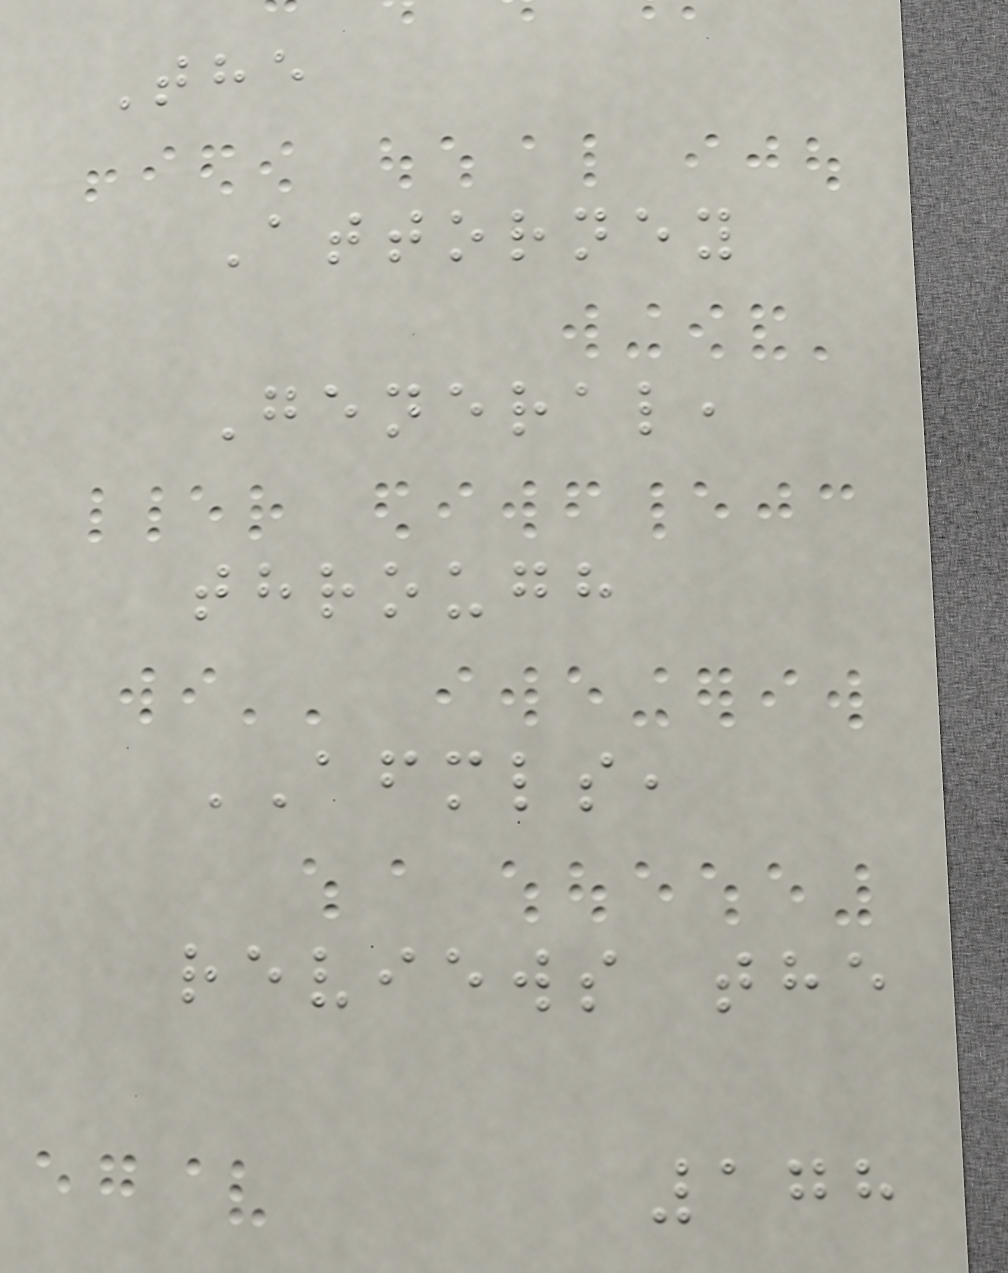The
Attorney
General,
through
AFMLS,
reviews the
178
